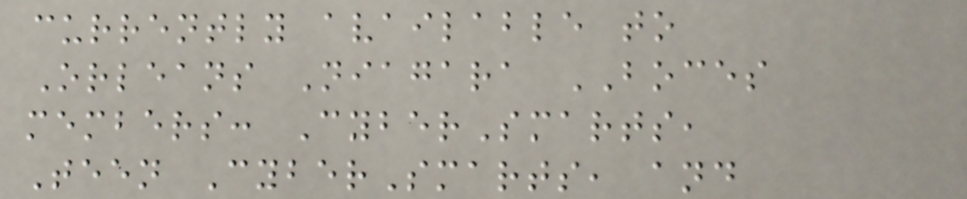currently available to
Orleans Niagara BOCES
members: CyberSmarts,
Teen CyberSmarts, and
